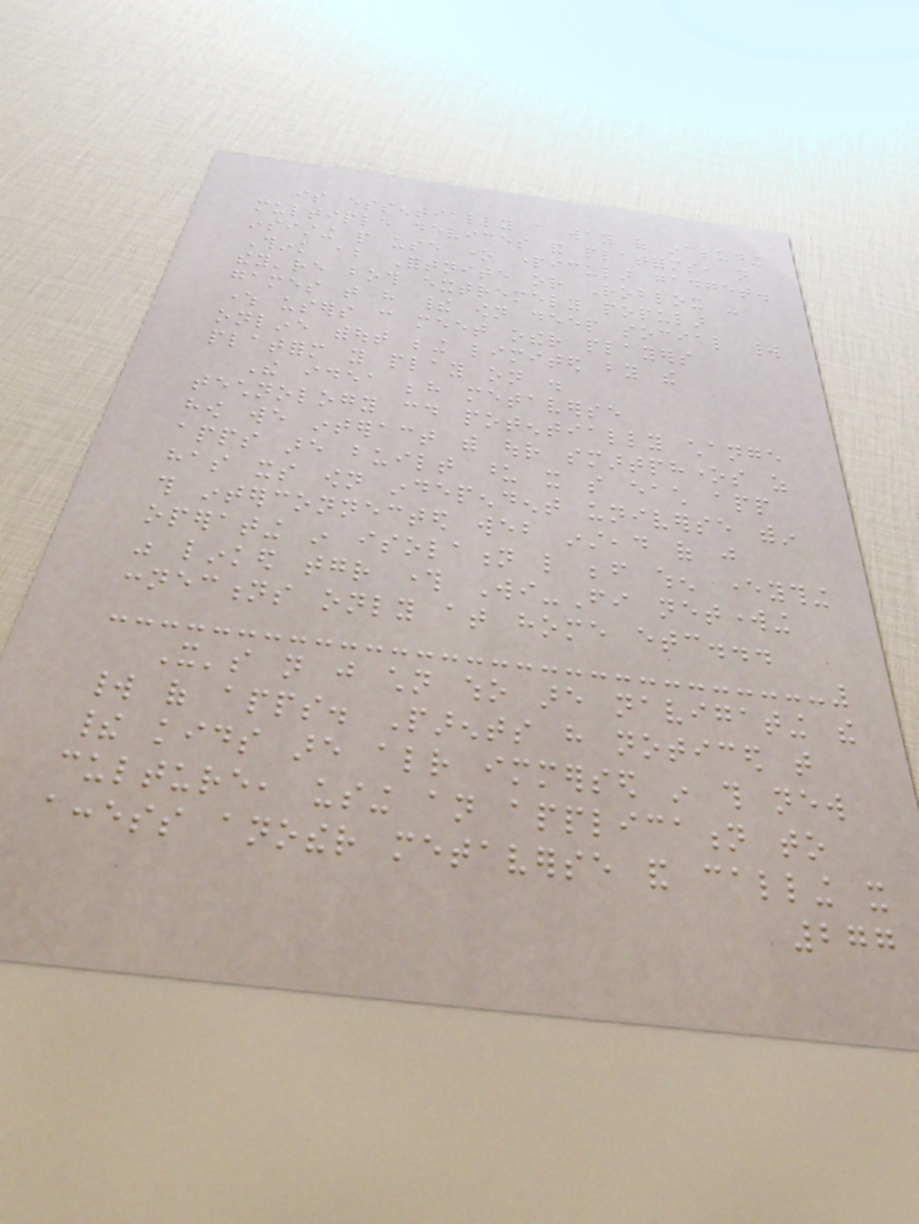is essentially a way of including
multiple devices and platforms, not
insisting people use one particular gadget.
Think about Fortnite or Roblox -
they're both extremely popular
games that have their own deep social world
where users can meet other players
online without being limited by the
platform you play on .
The idea behind metaverse
technology could potentially change
how we interact with our smartphones as
apps are built upon it so each app
has its own independent universe within
this interconnected web instead of just
operating in isolation like before when everything
was linked together through Wi-Fi networking
connections only at home etc...
It's not just children who are navigating the
world of apps. Parents have noticed that
their kids are already immersed in this new
culture, using an application to
access another metaverse and calling it
277
